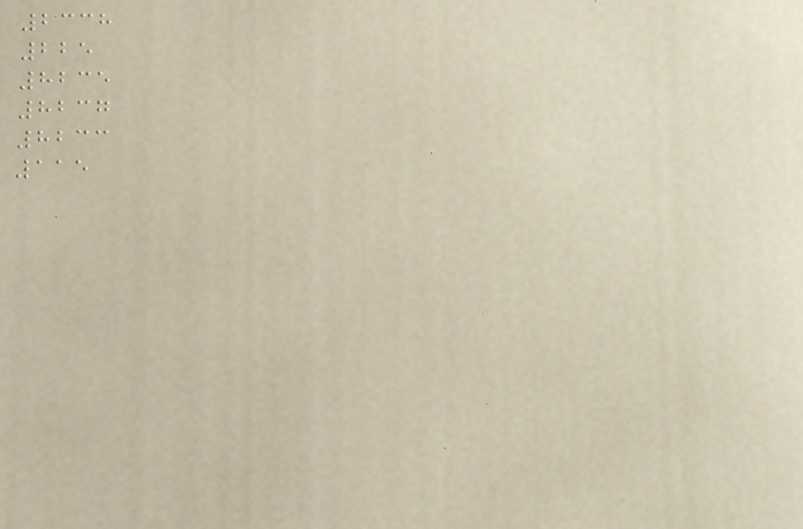2338
225
8235
8237
8233
115
